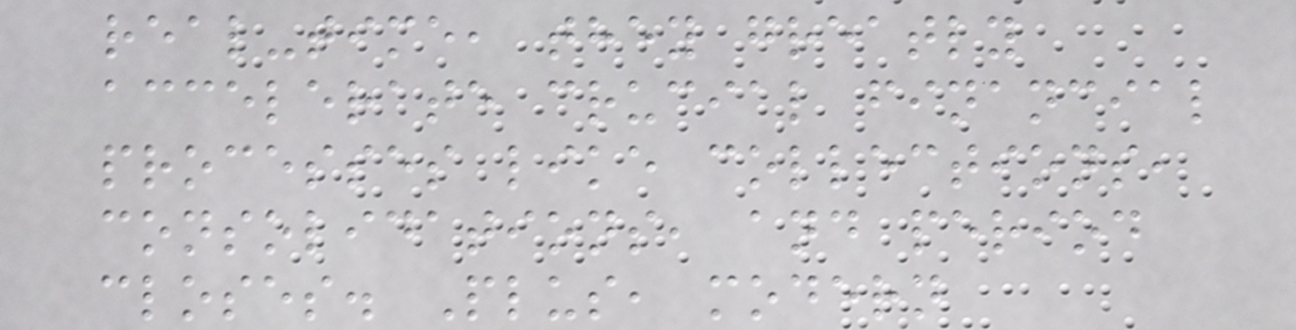real-time, they greatly
accelerate crucial financial
processes like collections,
consolidations, and period
closes. Plus, modern
